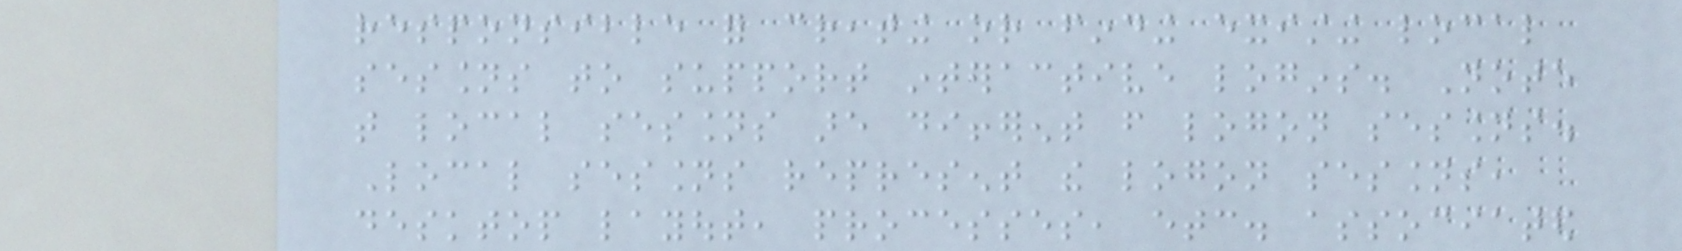responsible for creating or finding existing local
sessions to support interactive logins. Note
that local sessions are different from logon sessions.
Local sessions represent the logon sessions,
desktop layout, processes, etc. associated
